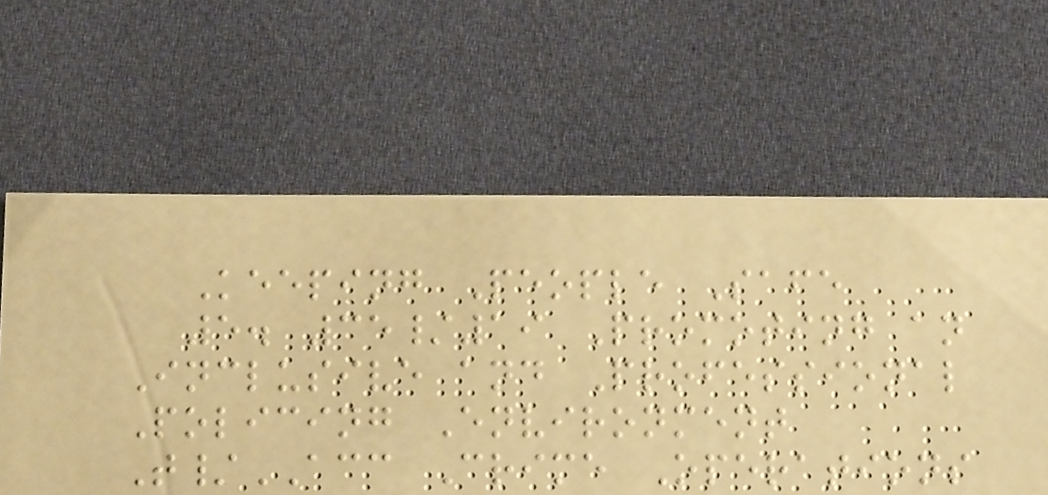Keeping People Safe
5. 35/19 Promoting an
Inclusive and Professional
Policing Environment
T/ACC Crime Operations
